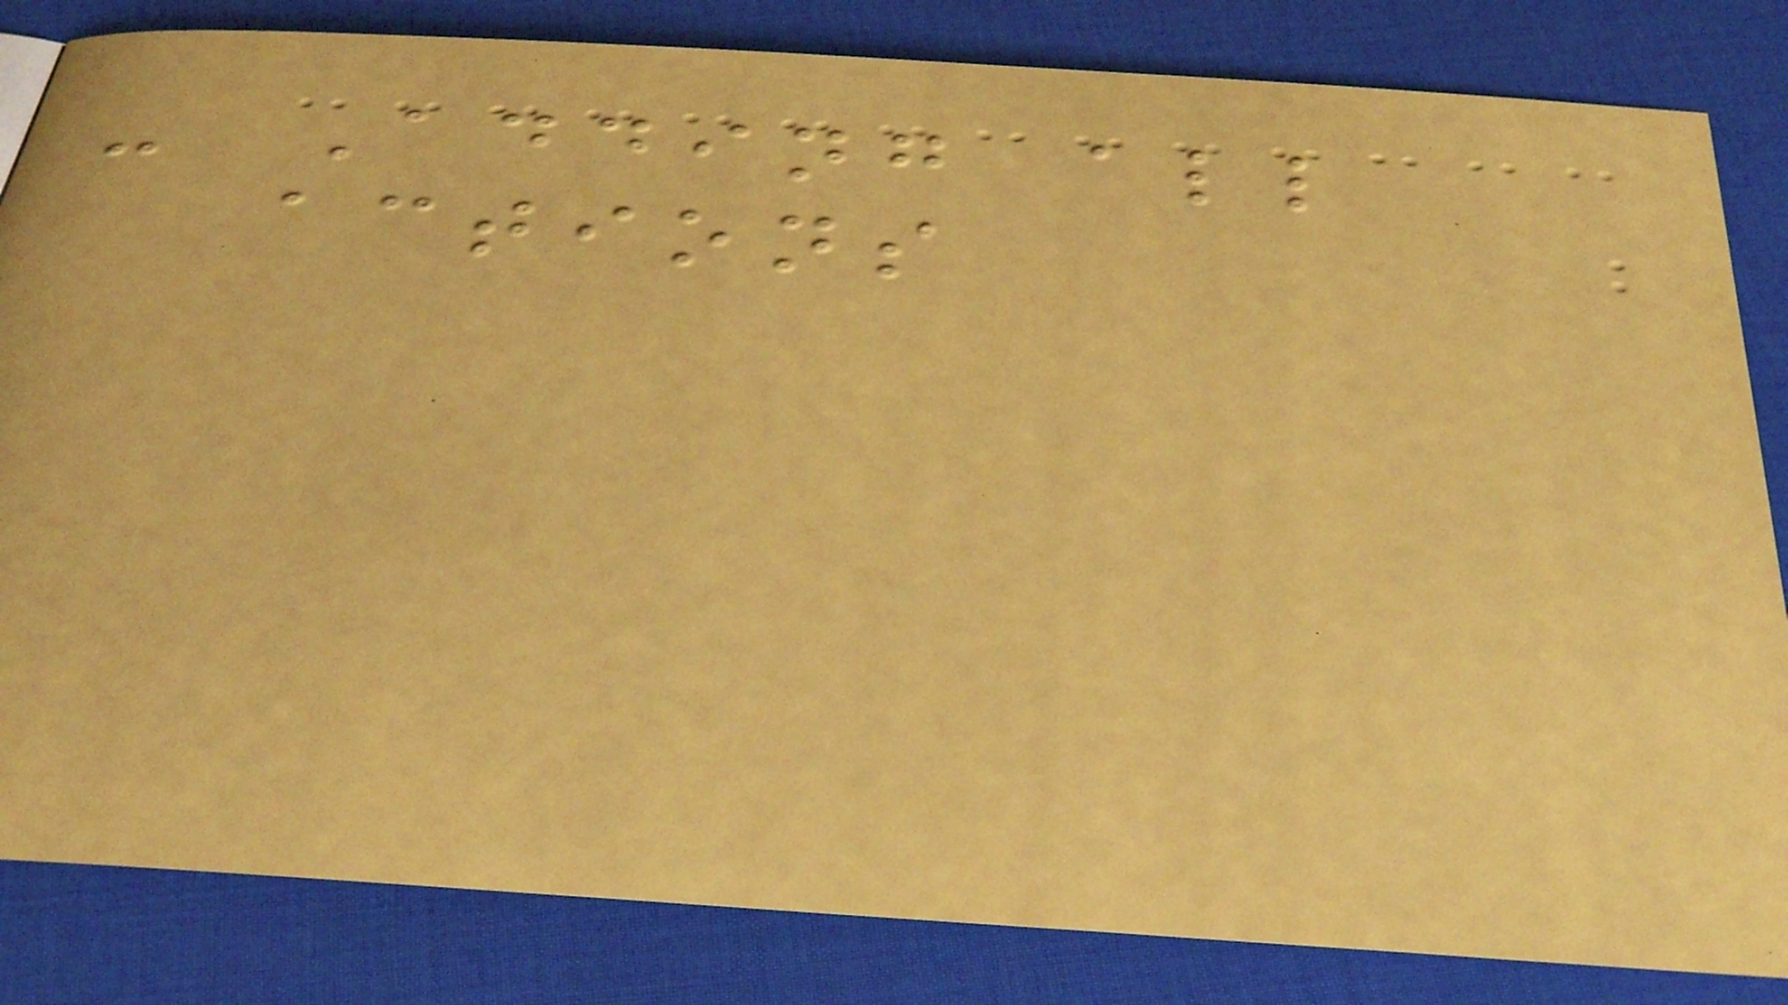- Adding all
actions
